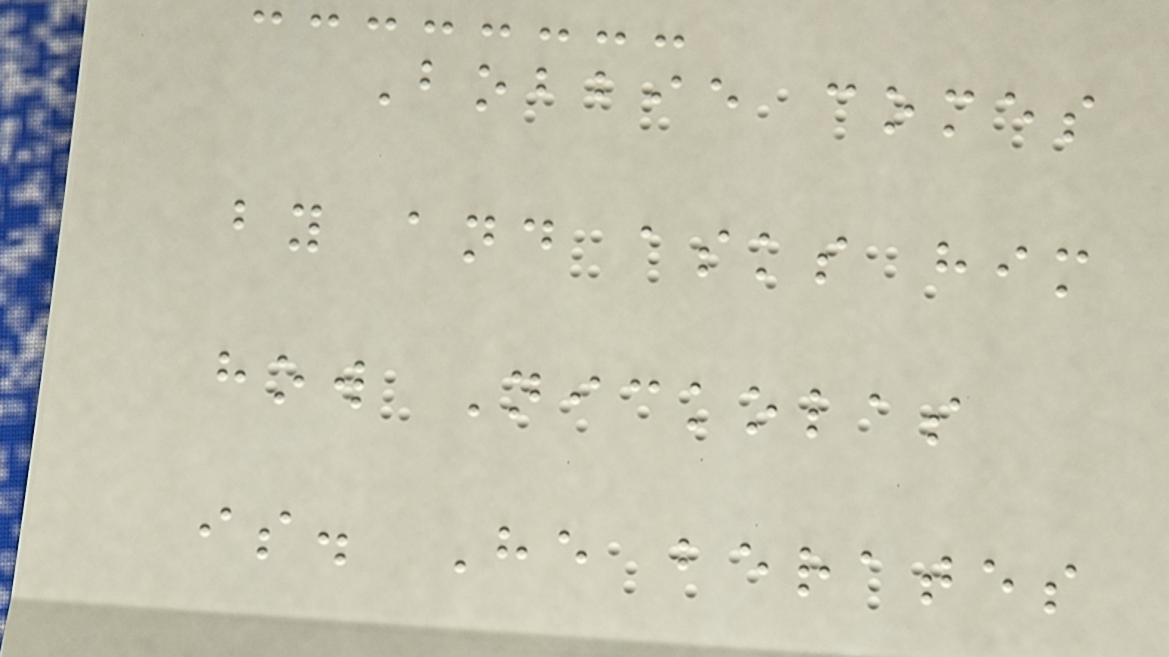Bobbie comes
by and asks him
how Nickolas
is. He berates
